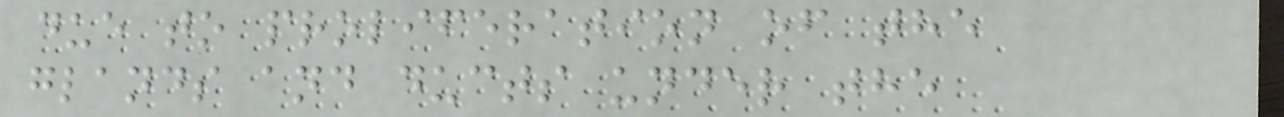due to proliferation of the
glands and ducts under the
